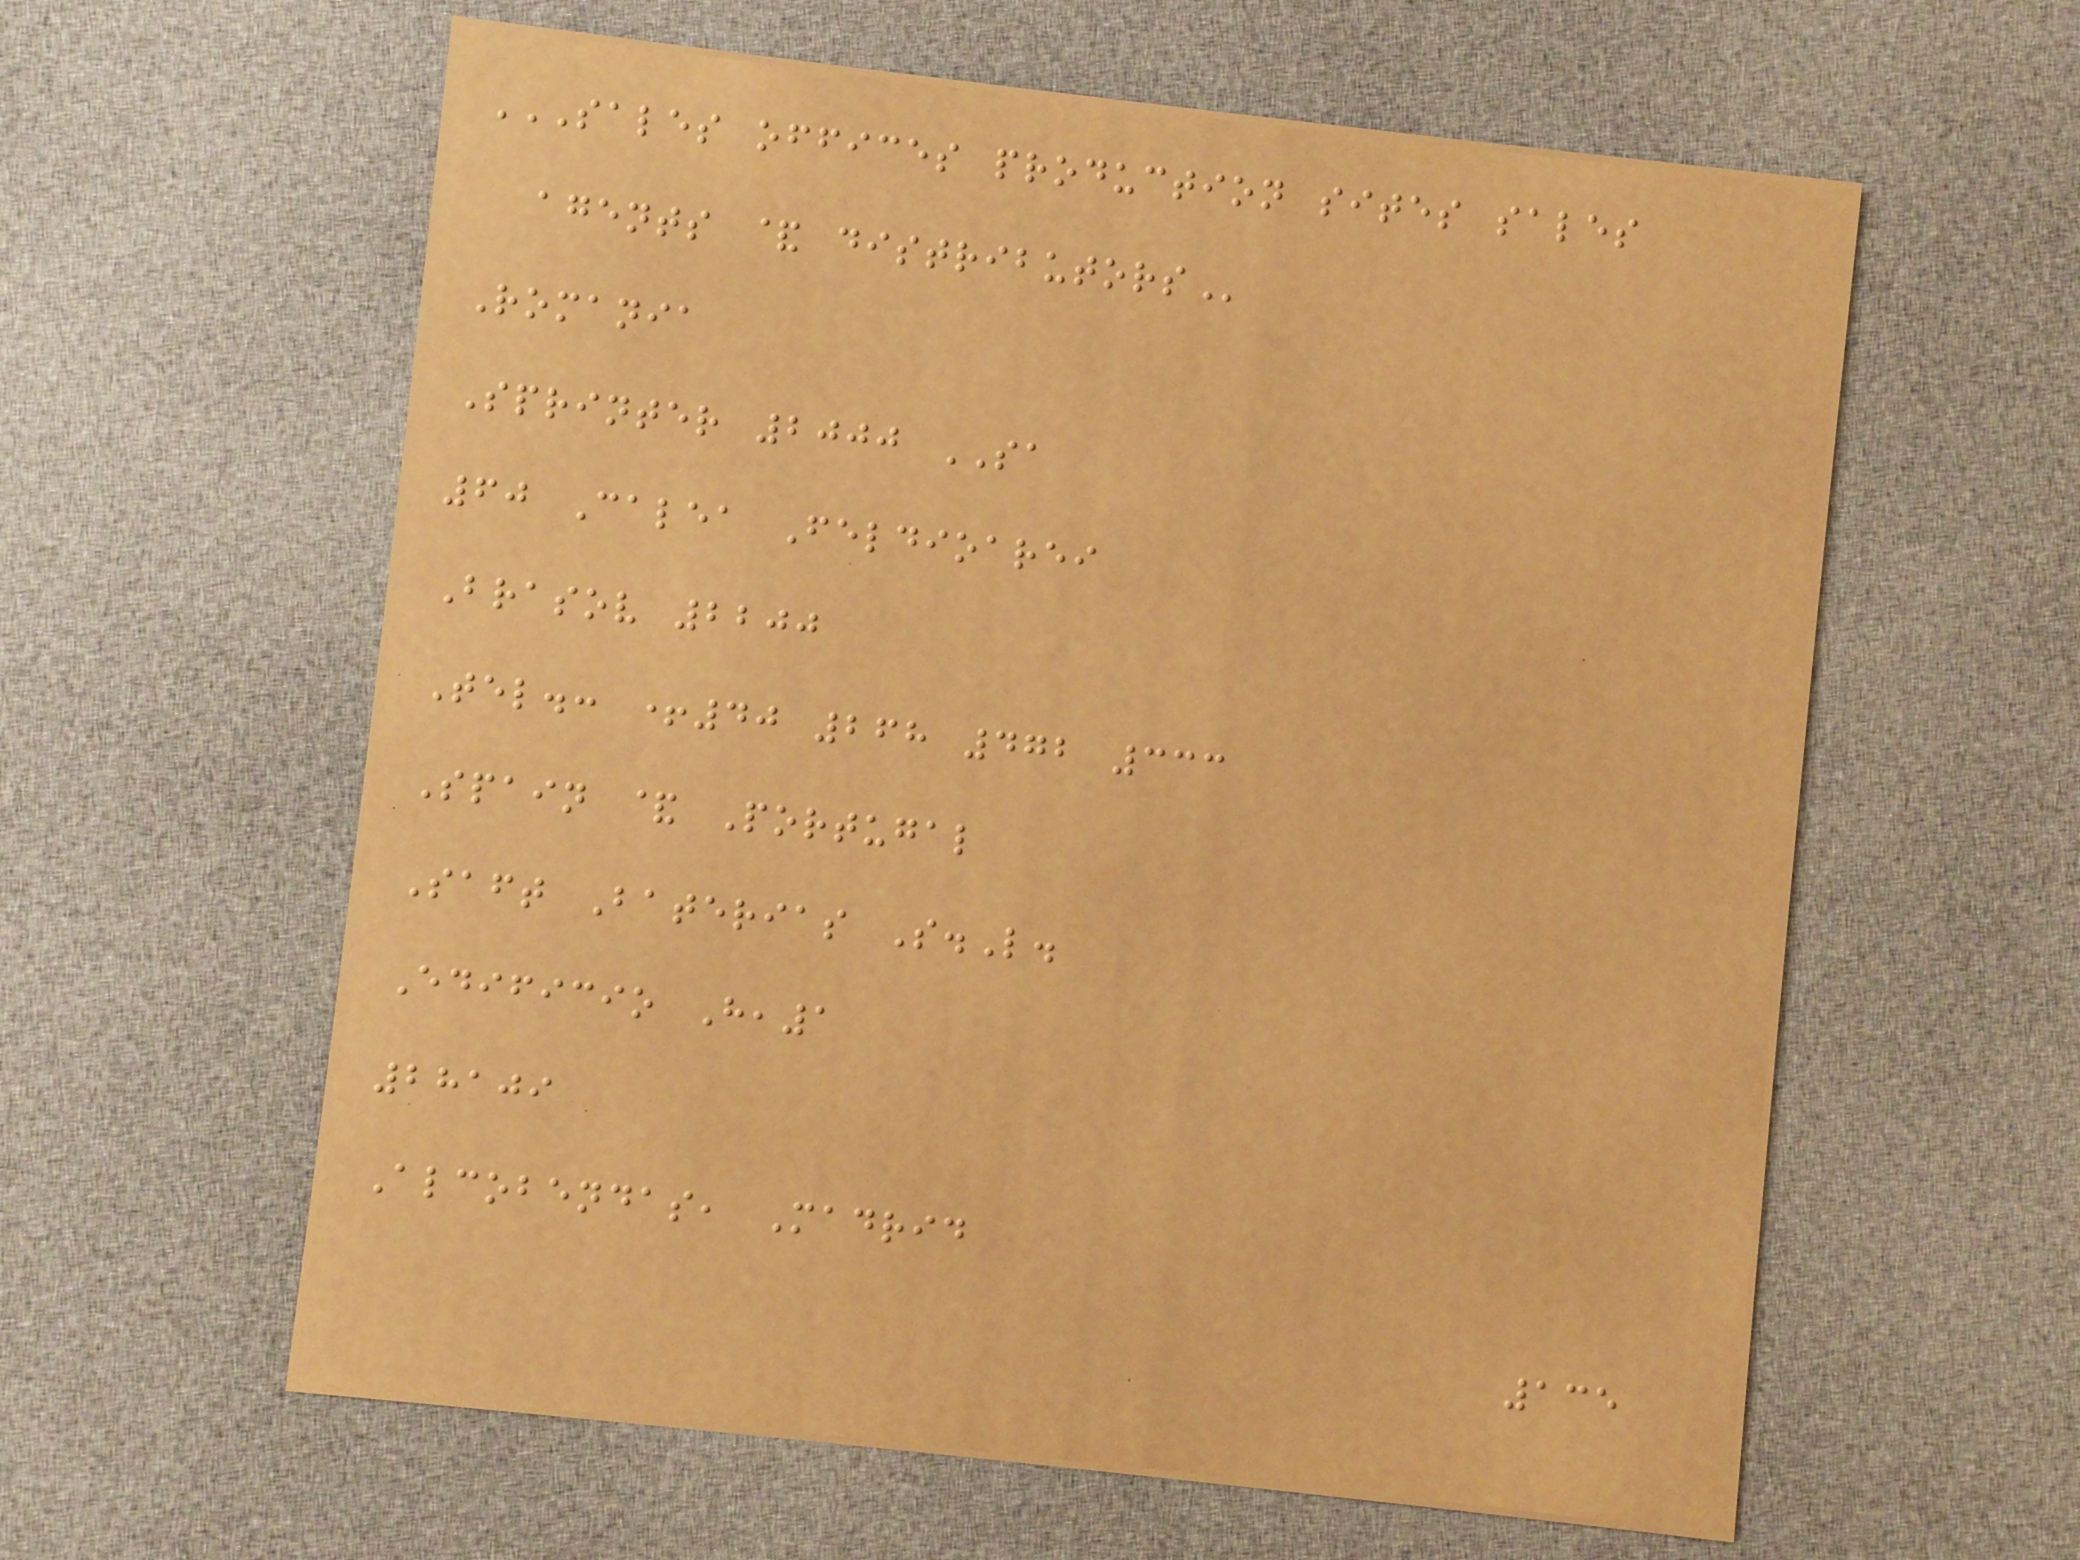SALES OFFICES PRODUCTION SITES SALES
AGENTS & DISTRIBUTORS
Romania
Sprinter 2000 SA
60 Calea Feldioarei
Brasov 2200
Tel.: +40 268 472 333
Spain & Portugal
Saft Baterias S.L.
Edificio H,1
28109
Alcobendas, Madrid
135
